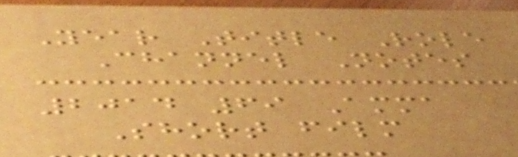Year Title Role
Channel Notes
2014 69 Amma
Short film
